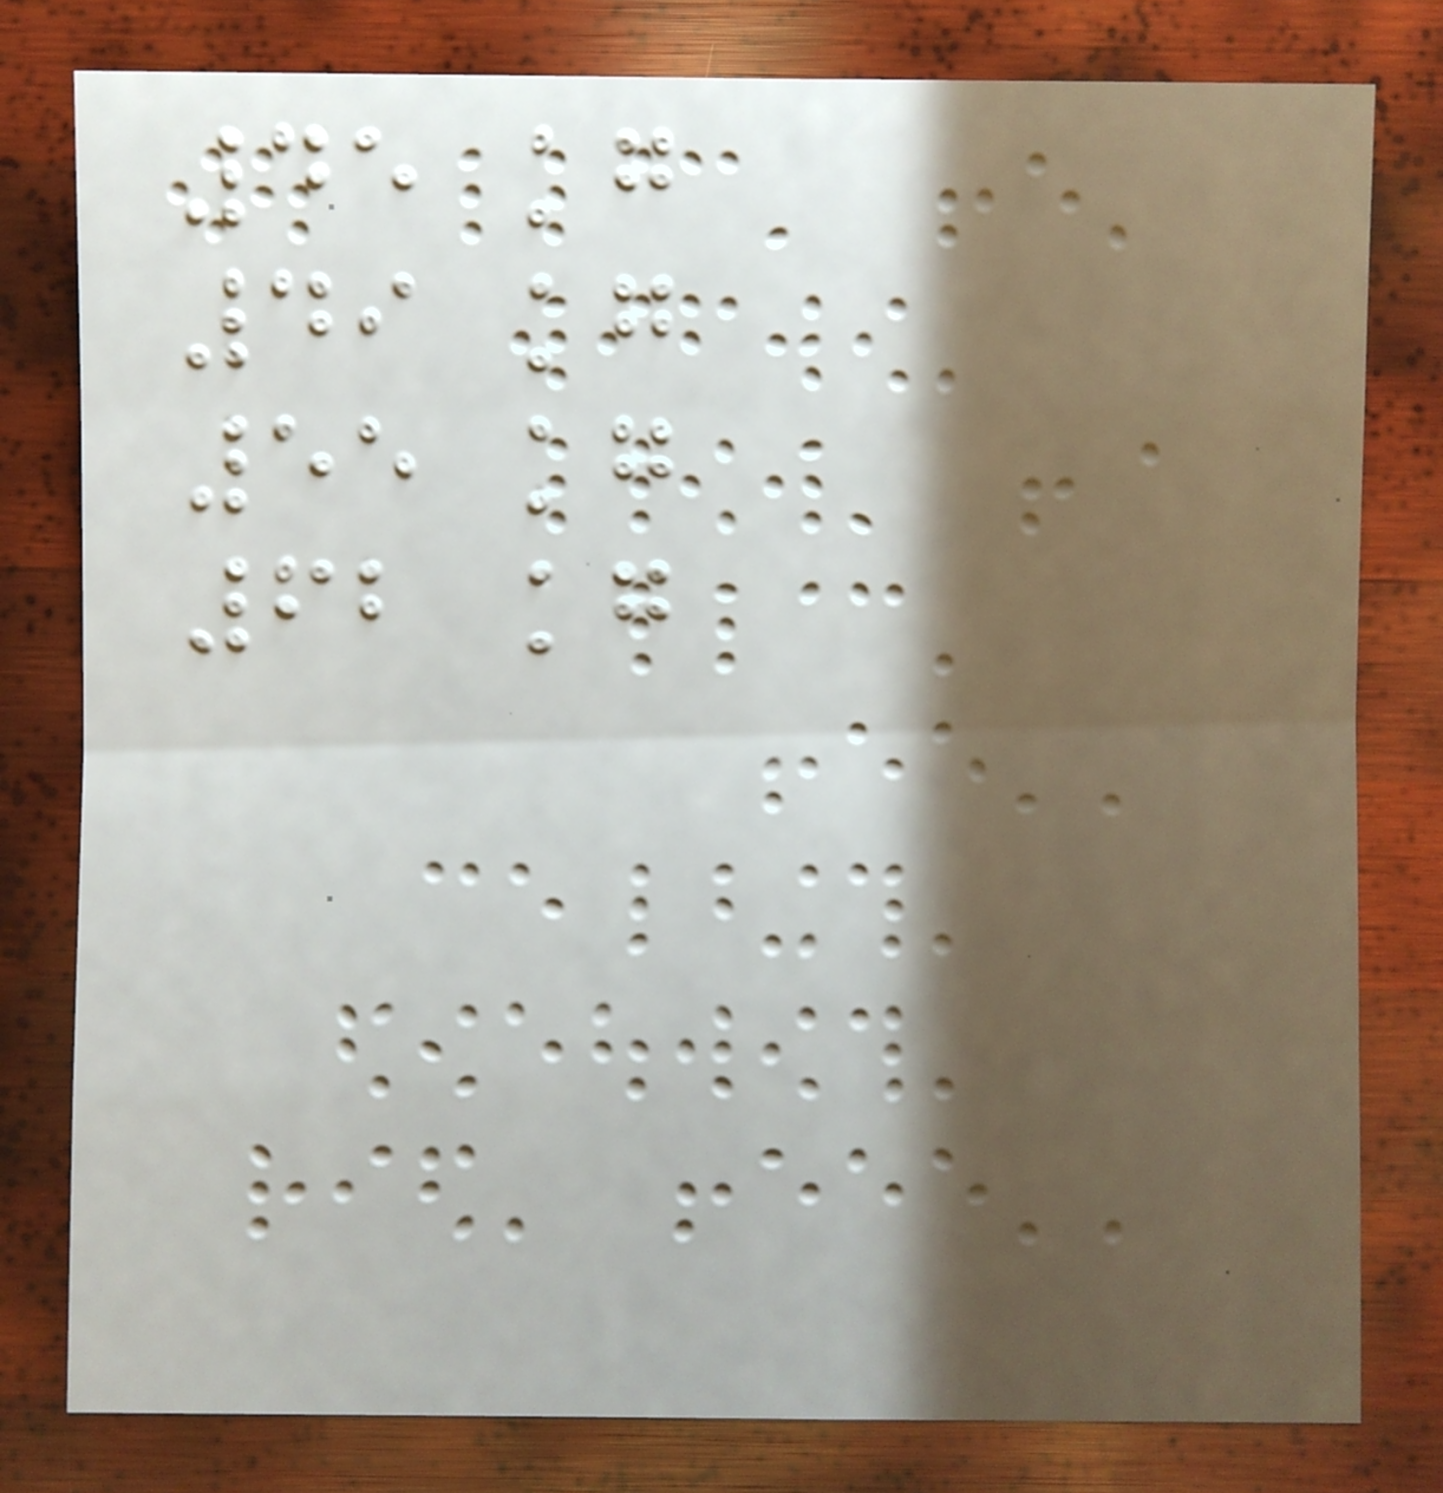45 kg
49 kg
55 kg
62 kg
